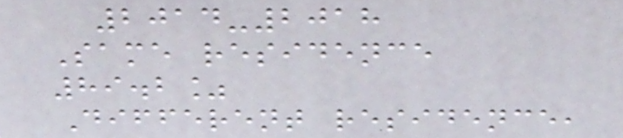2014-2018
Same residence
89.2%
Different residence,
